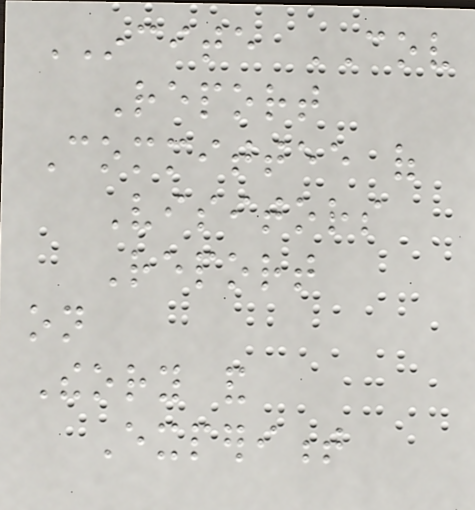INCITE COV
Report
Committee of
Visitors
Report
on
Theory and
Experiment
